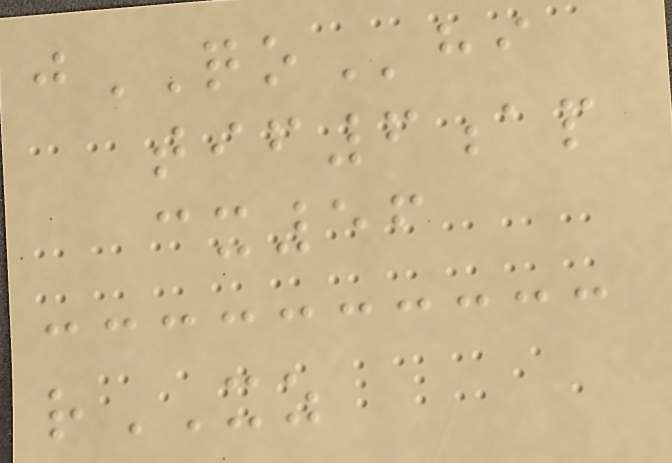jQOhi
tif6ap
cx56
rXZ
